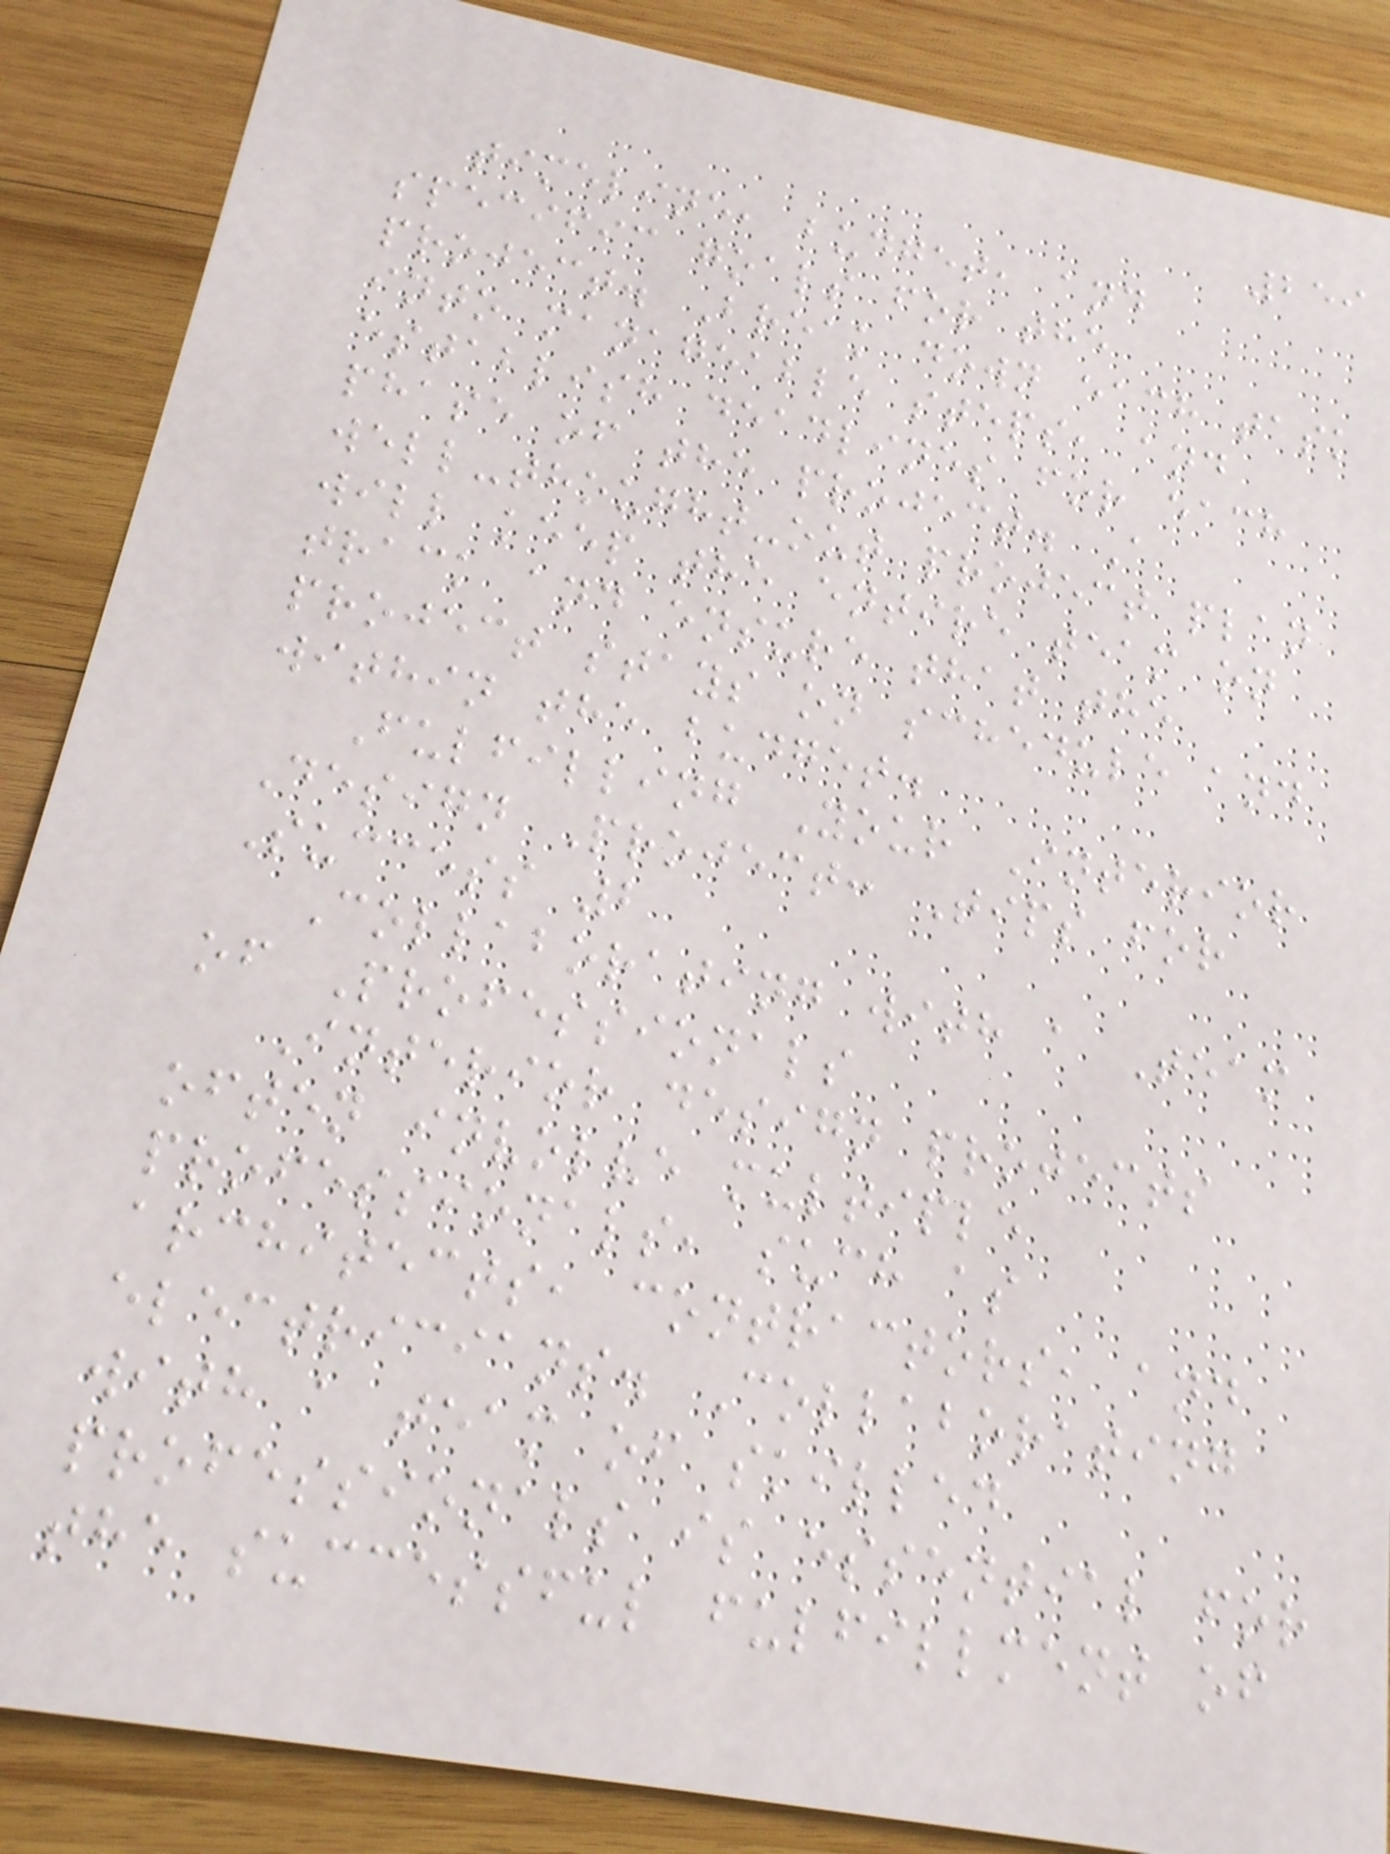259
timeline, budget, and
specific goals for the
project. Break down each task
into manageable steps, and
establish deadlines for each
phase of the project. A
well-thought-out project plan
will keep the entire team on
track and ensure that the
project stays on schedule and
within the budget.
Fulfilling Your Interior
Design Project: Tips for
Success 2
Collaborating with a Team
of Professionals
Interior design projects
often involve multiple
professionals, such as
architects, contractors, and
electricians. Collaborating
with a team of skilled
professionals is essential for
the successful fulfillment of
